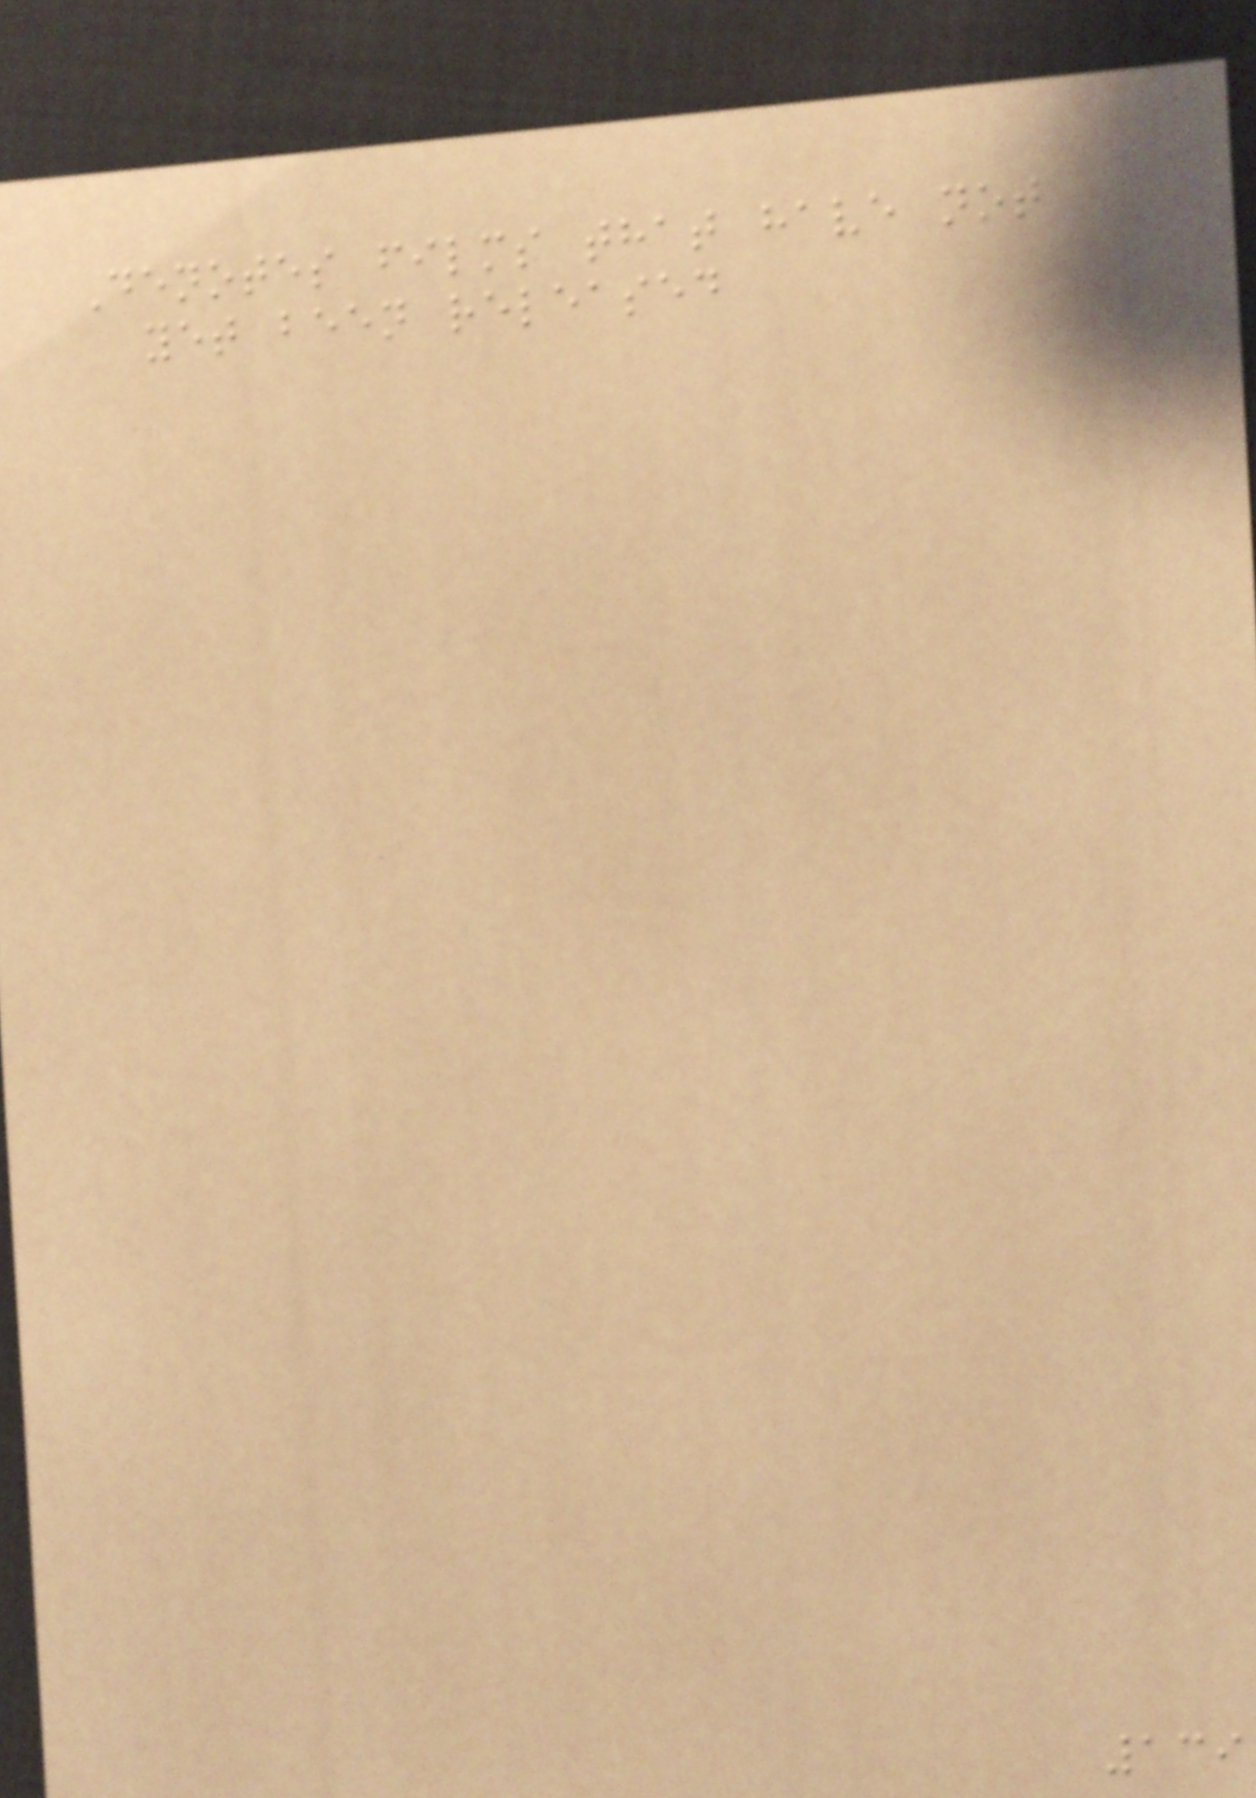Denotes films that have not
yet been released
139
